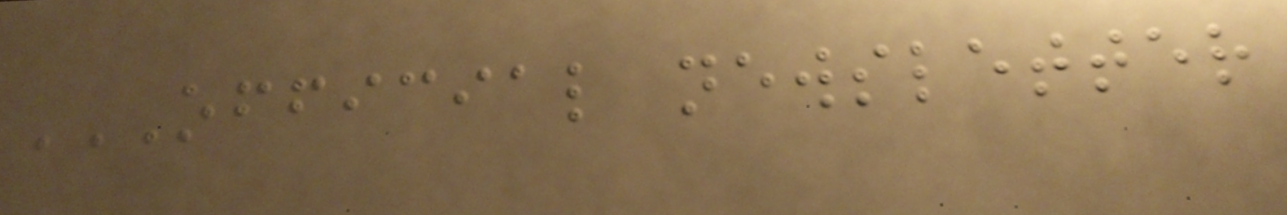OFFICIAL NEWSLETTER
